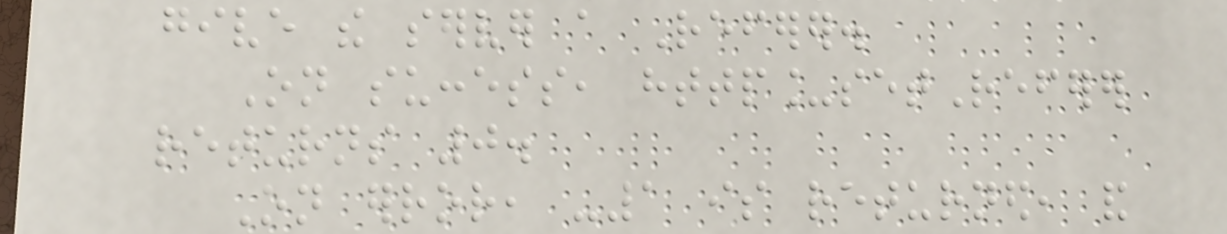give the server a Referer.
On success, http_setReferer
returns 0.
On error, -1 is returned, and
